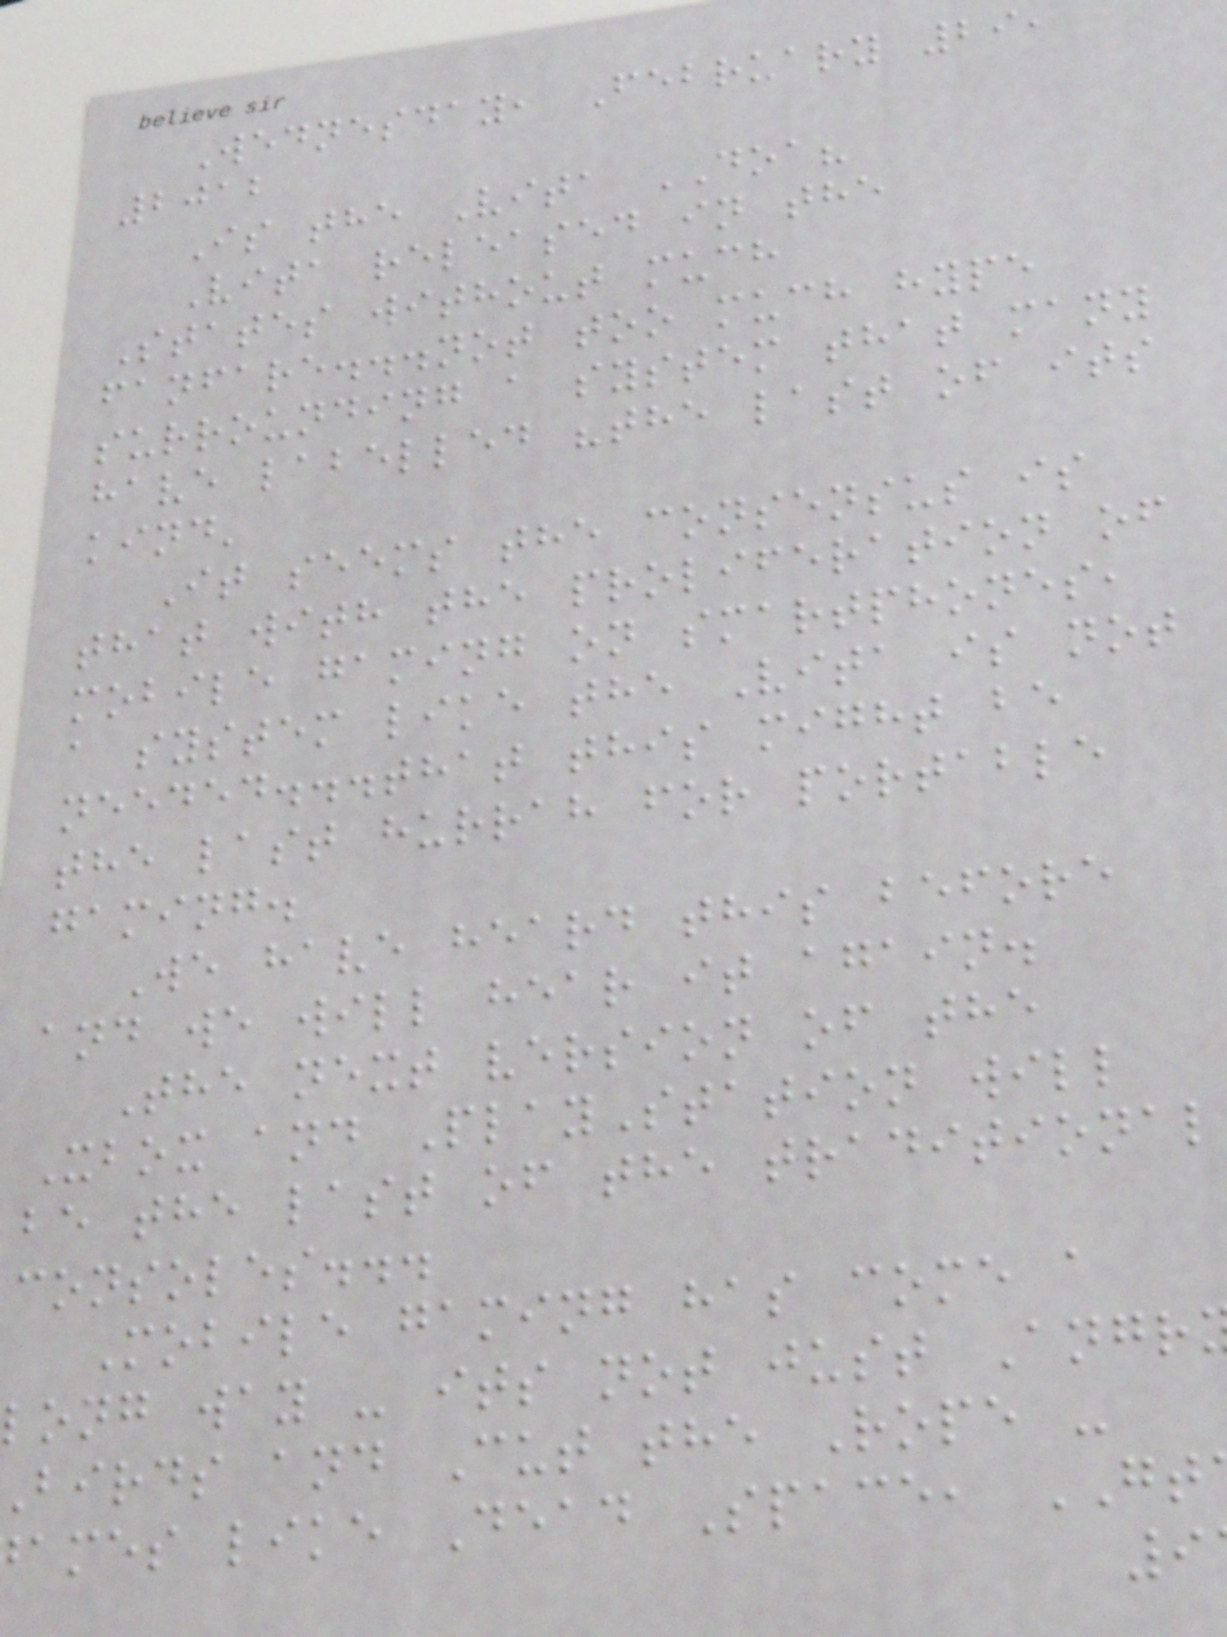Wednesday, February 29,
2012
Is the Vita DOA?
Vita released in the
States without much
fanfare...not too much hype
surrounding a system that many
have labelled "the last of its
kind'
It seems the consensus is
that with the proliferation of
mobile gaming on smartphones,
a system like the Vita is not
needed...that this might be
the last hurrah for portable
gaming.
We have heard this before
and we will hear it again.
The next version of the
Xbox and PlayStation will
be the last of the traditional
consoles...
Mobile gaming has come a
long way - its not just Angr
birds and Cut the Rope -
ames like Dead Space, GT
